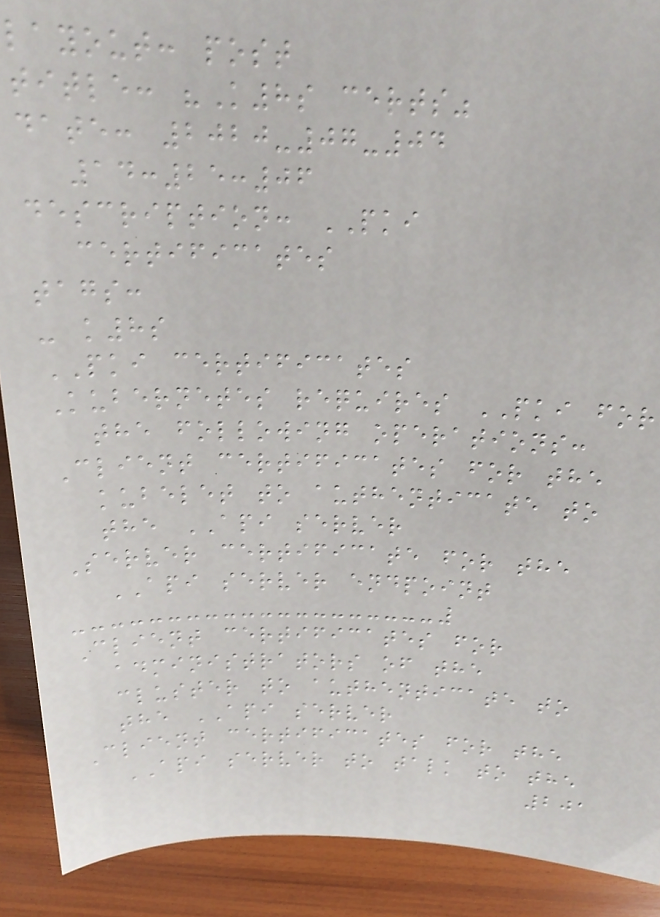layout: post
title: "K8s certs"
date: 2020-07-04
14:25:06
description: PKI
certificates
tags:
- k8s
PKI certificates
Kubernetes requires PKI for
the following operations:
Client certificates for the
kubelet to authenticate to
the API server
Server certificate for the
API server endpoint
Client certificates for
administrators of the
cluster to authenticate to
the API server
Client certificates for the
API server to talk to the
201
